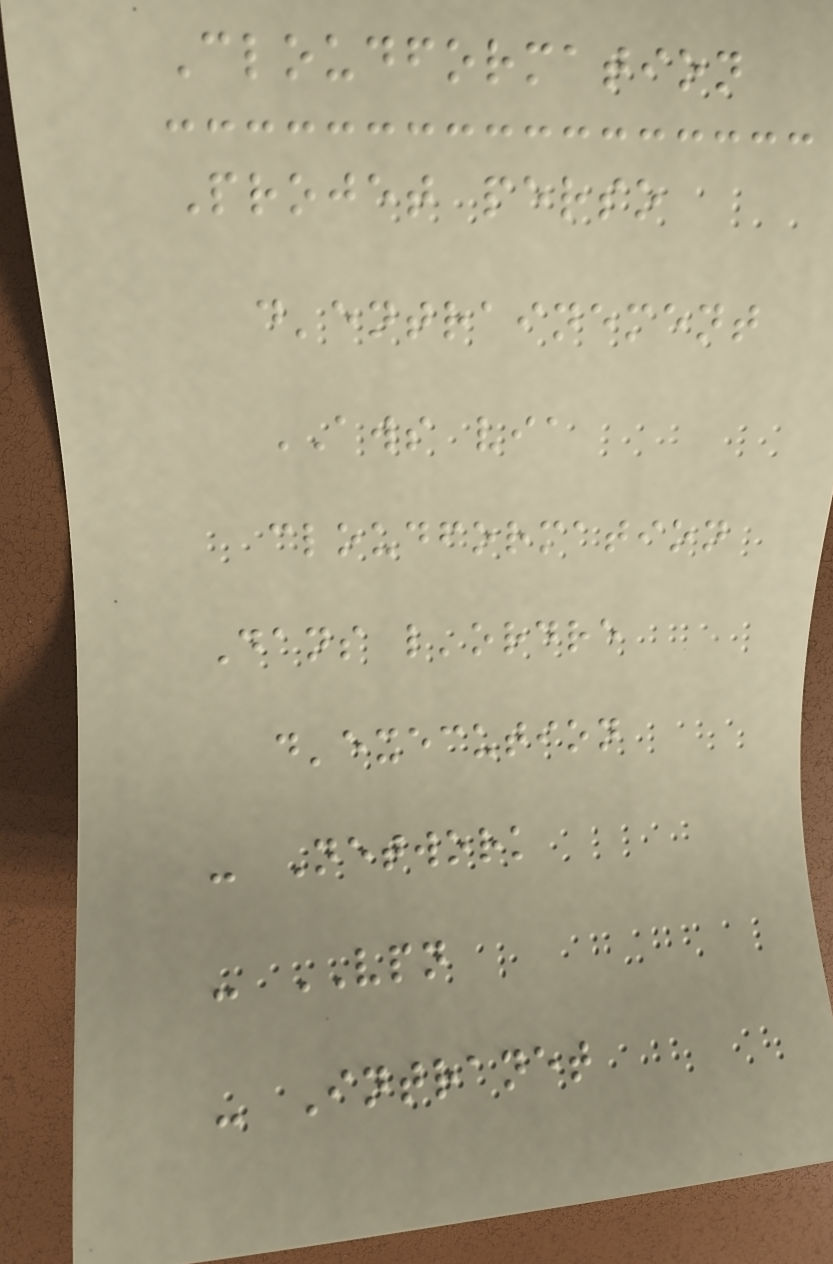Cloudformation
Projet perso
d'entrainement
AWS via
cloudformation
Dans l'ordre
d'execution
- Network
- VPN
- Intranet
